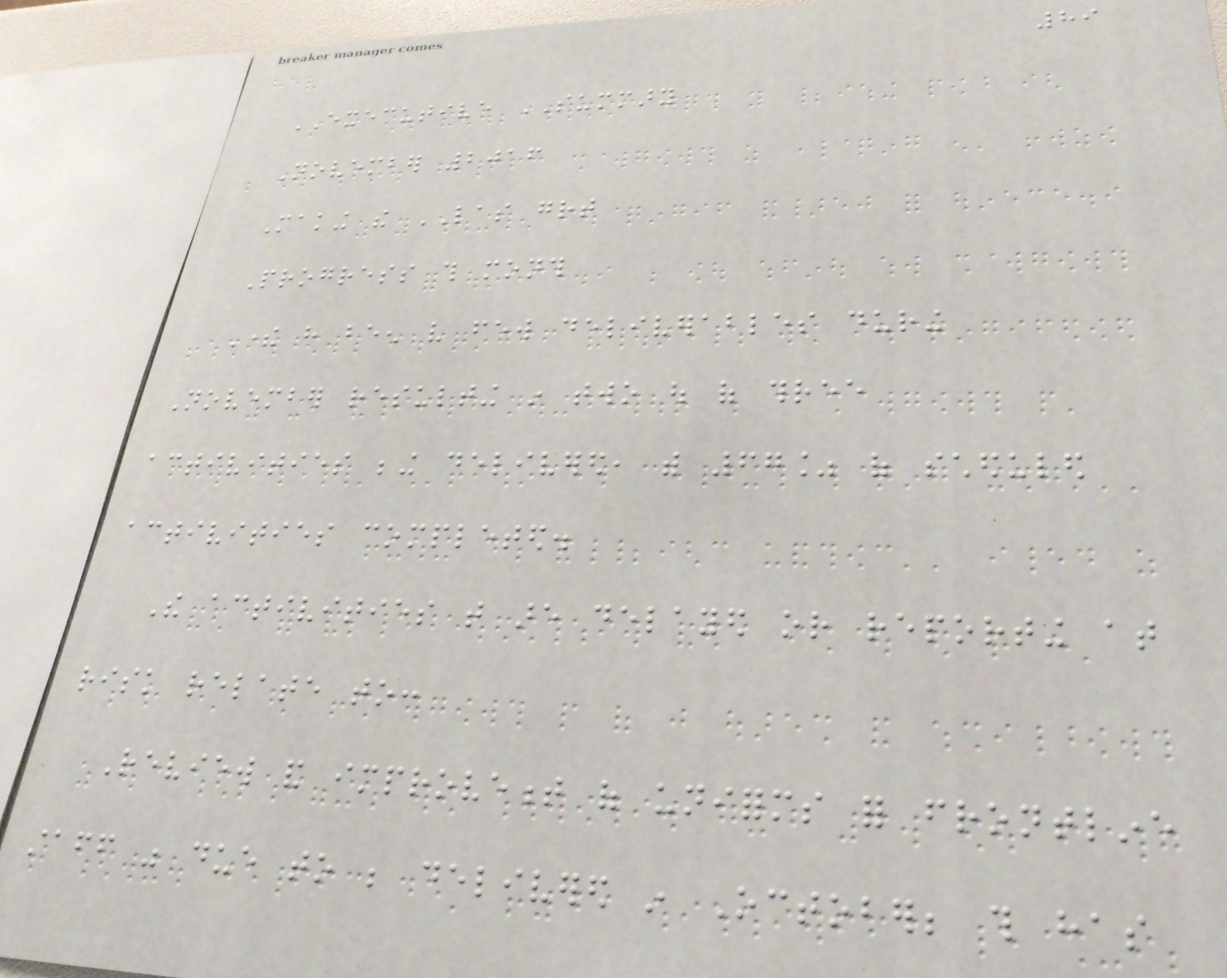89
EXECUTIVE SUMMARY
November 2016
Making the LAS great
Progress this month
There have been very few deliverables during
November resulting in two out of three
activities being delivered, with 67% of scheduled
activities completed.
The activities that are delayed or reporting at
risk relate to:
Review and improvement of uniforms for frontline
staff was due to be delivered in October; this has
